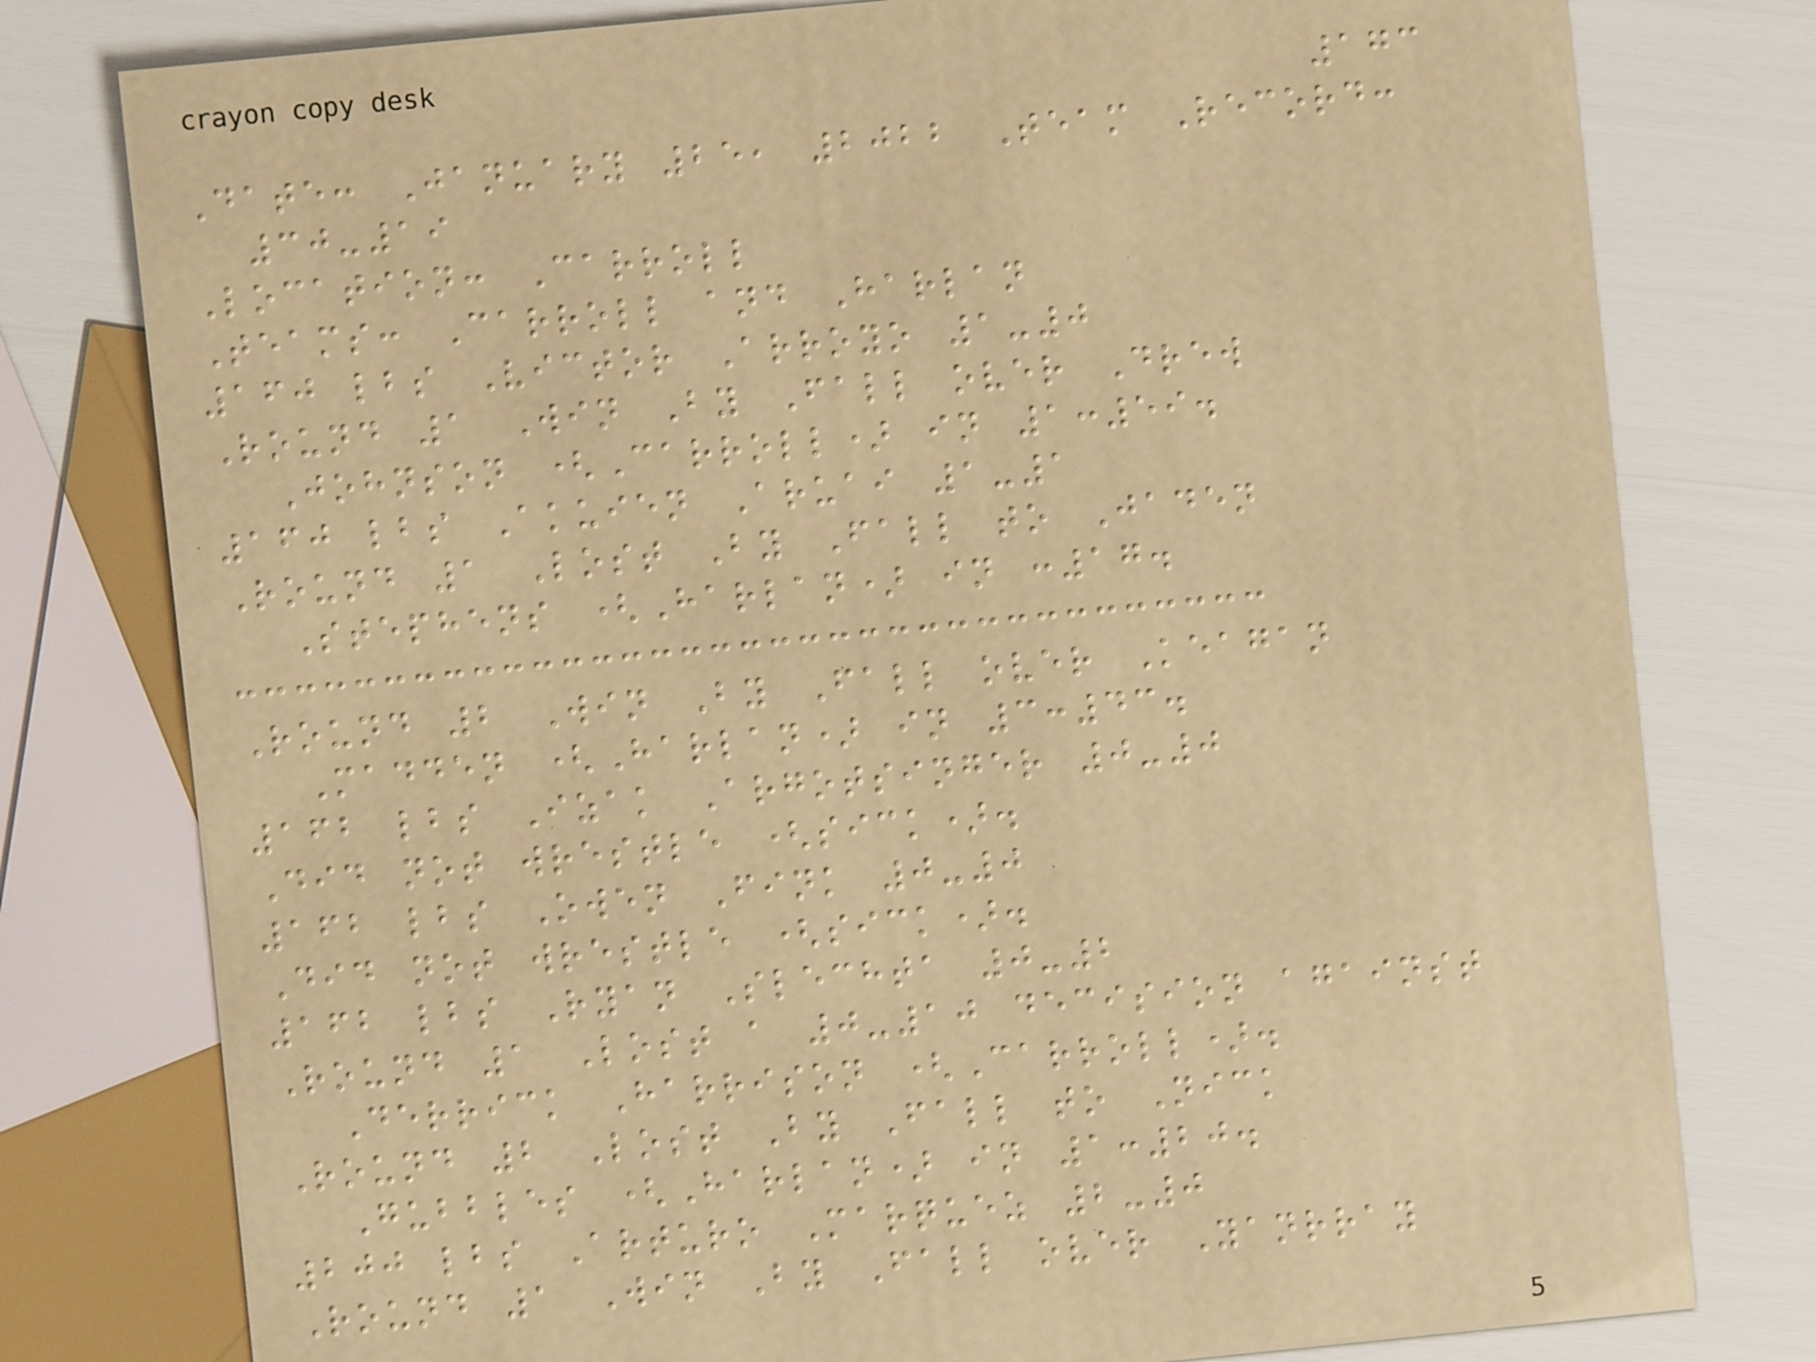173
Date: January 25, 2022 Team Record:
30-19
Location: Carroll
Teams: Carroll and Harlan
160 lbs Victor Arroyo 1-0
Round 1 Win By Fall over Drew
Johnson (Carroll) in 1:59.
160 lbs Akuien Aruai 1-1
Round 1 Lost By Fall to Jaden
Stephens (Harlan) in :17.
Round 2 Win By Fall over Keagan
Madden (Harlan) in 3:43.
162 lbs Izak Argotsinger 0-0
Did not wrestle (sick).
162 lbs Owen Fink 0-0
Did not wrestle (sick).
162 lbs Ryan Slechta 0-2
Round 1 Lost a 0-10 decision against
Derrick Harrison (Carroll).
Round 2 Lost By Fall to Nick
Gubbles (Harlan) in 1:20.
200 lbs Arturo Marquez 2-0
Round 1 Win By Fall over Yanrray
